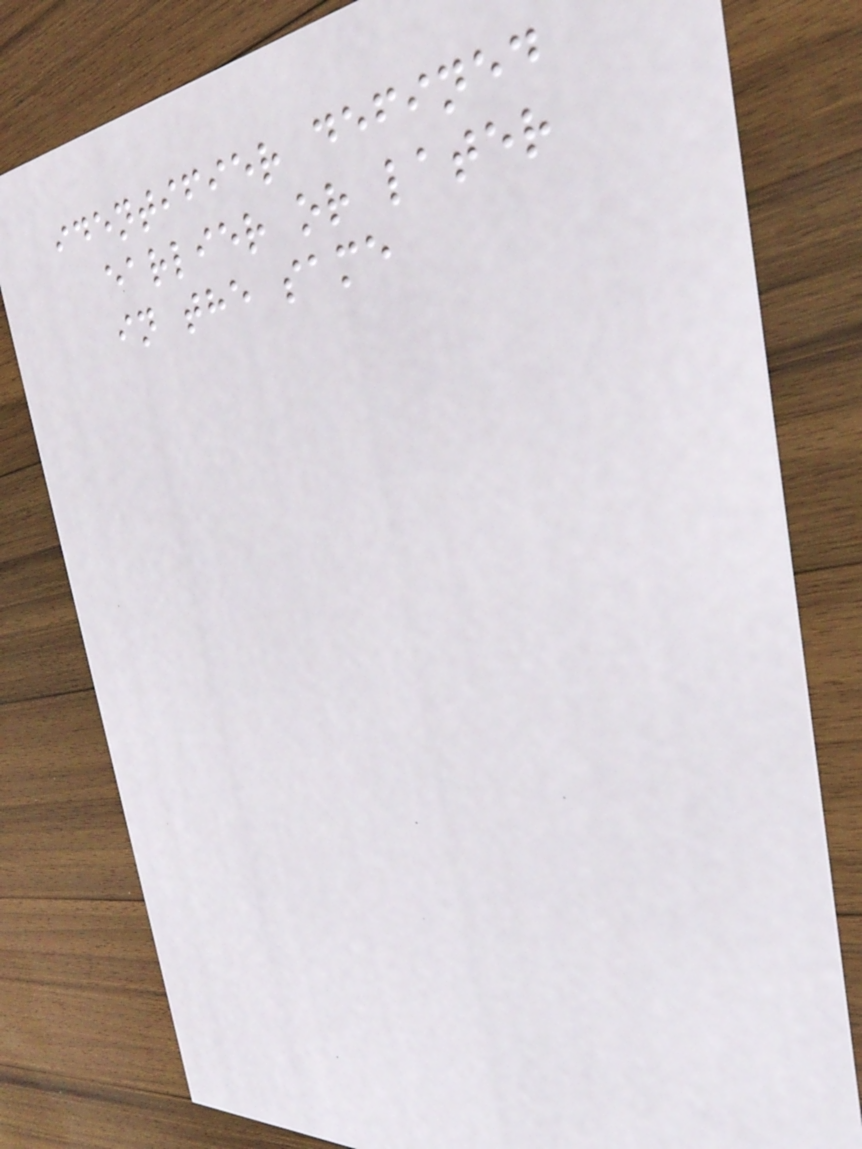identifier defined
earlier or later
in the same
